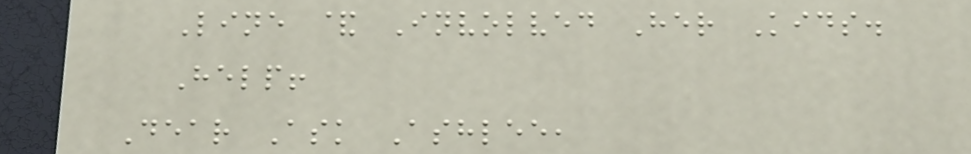Line & Involved Her Kids.
Help!
Dear Ask Ashlee,
